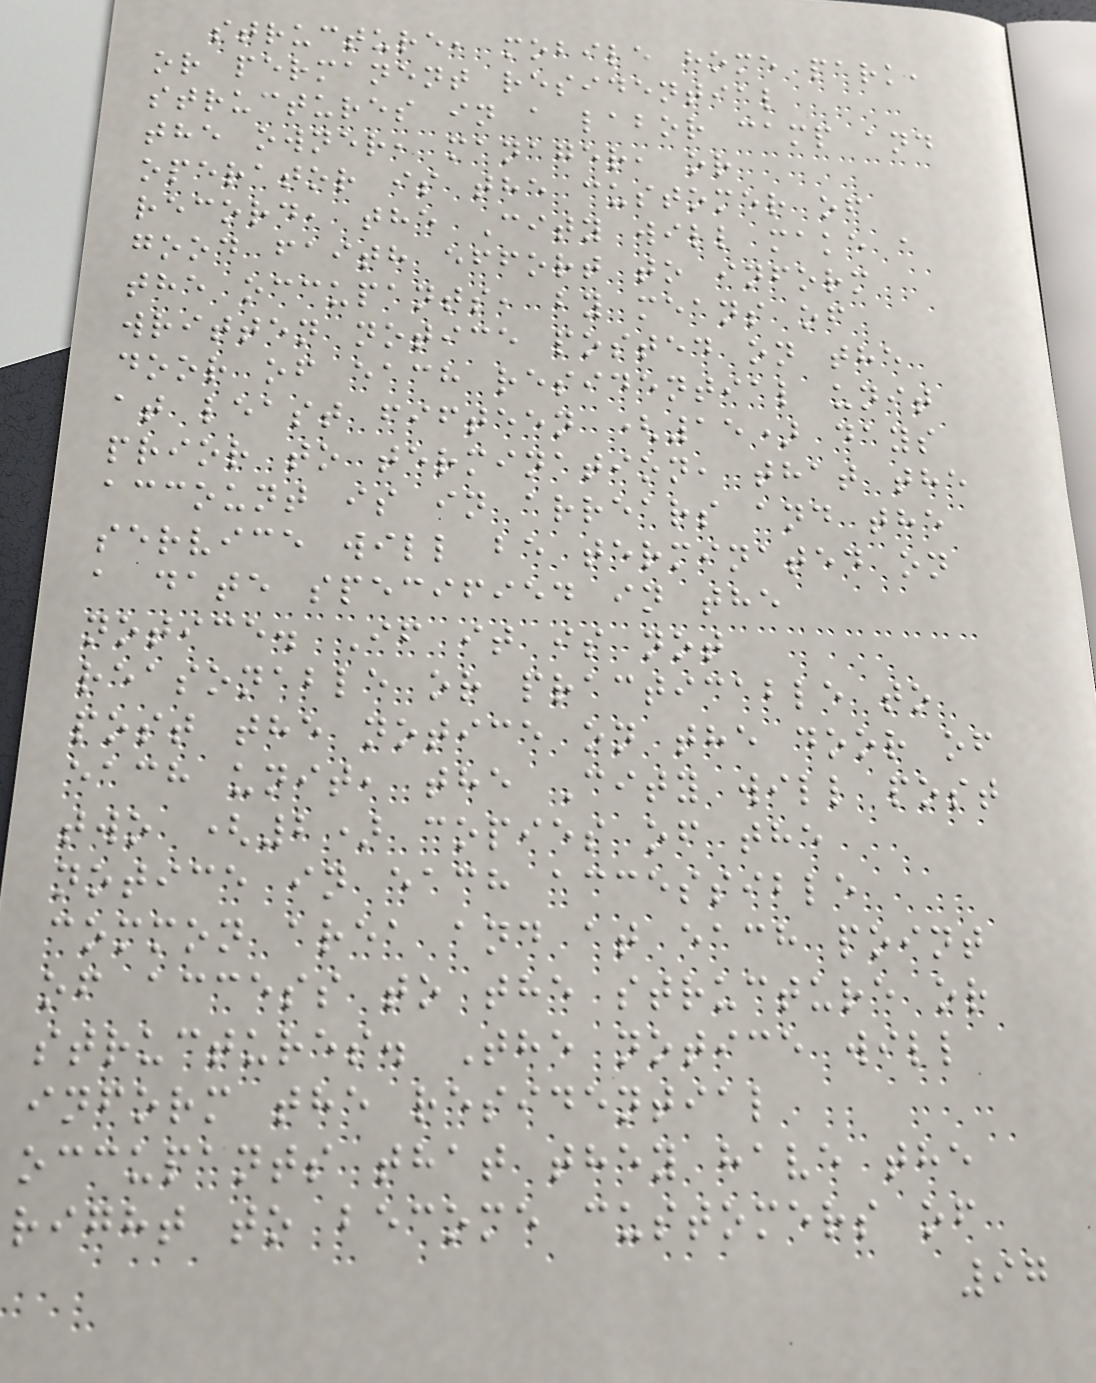structure, mobile home park,
or permanent residential
structures in a labor camp and
the owner, manager, or
operator is the customer of
record, the City will make a
good faith effort to inform
the occupants, by means of
written notice posted on the
door of each residential unit
at least fifteen (15) days
prior to termination, that the
account is in arrears and the
service will be terminated on
a date specified in the
notice. If it is not
reasonable or practicable to
post the notice on the door of
each unit, the City will post
two (2) copies of the
notice in each accessible
common area and at each point
of access to the structure or
structures. The notice will
inform the residential
occupants that they have the
right to become customers of
97
